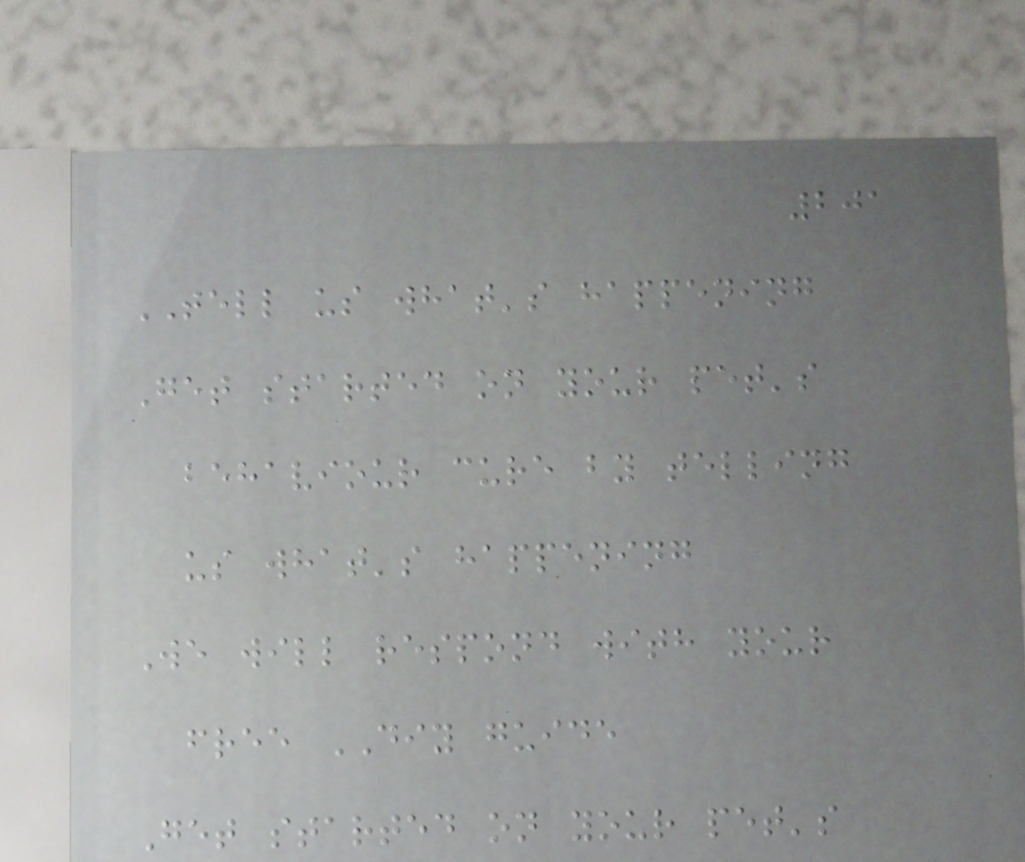201
TELL us what's happening
Get started on your pet's
behaviour cure by telling
us what's happening
We will respond with your
free DIY guide
Get started on your pet's
